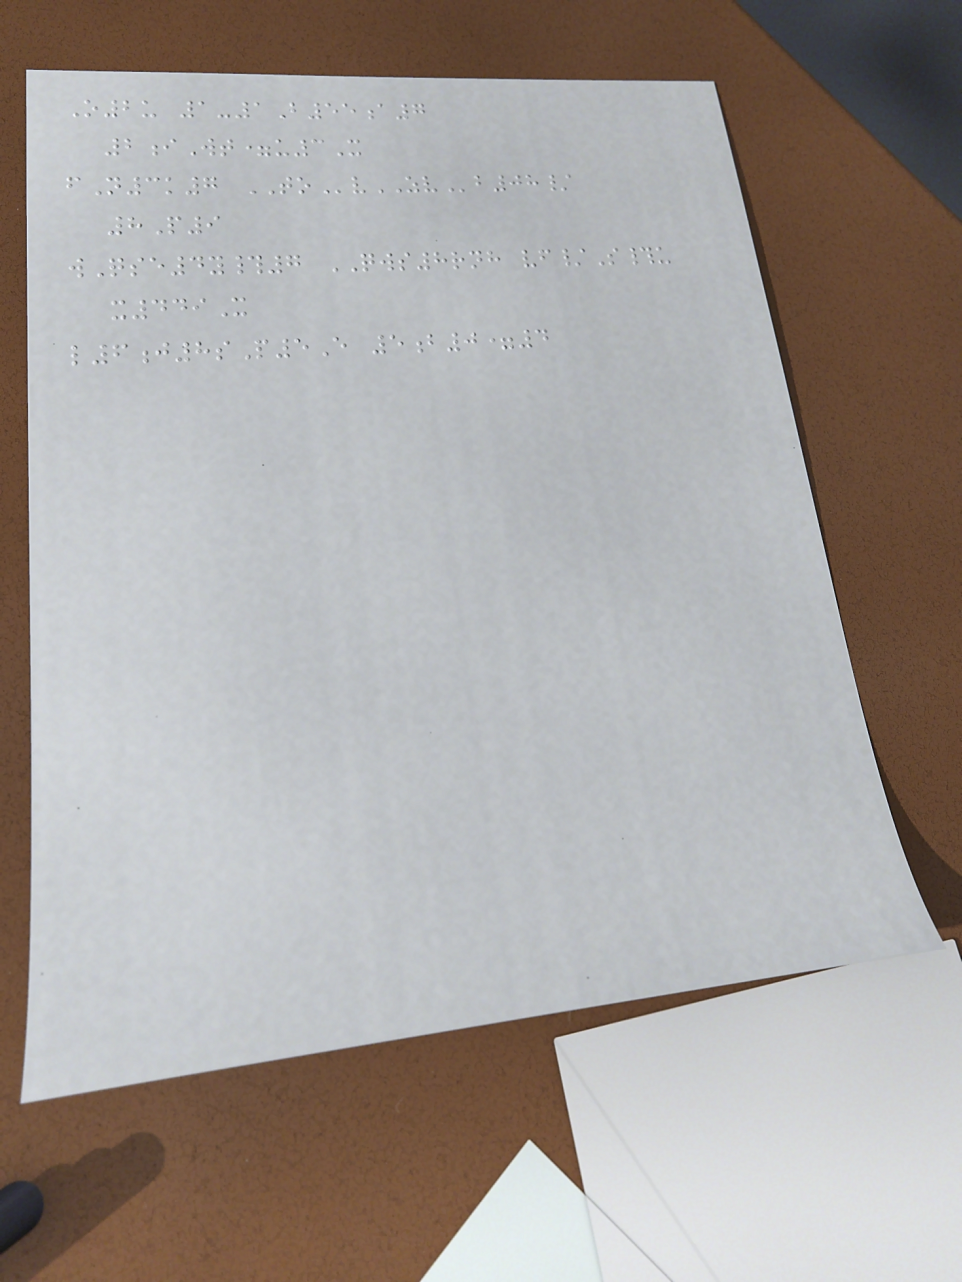O2u 1-1B55a7
2iWt=u3X
fN3k7 TOvZVb08/
8P9
wQse4y#7 QWS8rnh vf/S#u
x449X
l6j8sP5E 5b0=4
